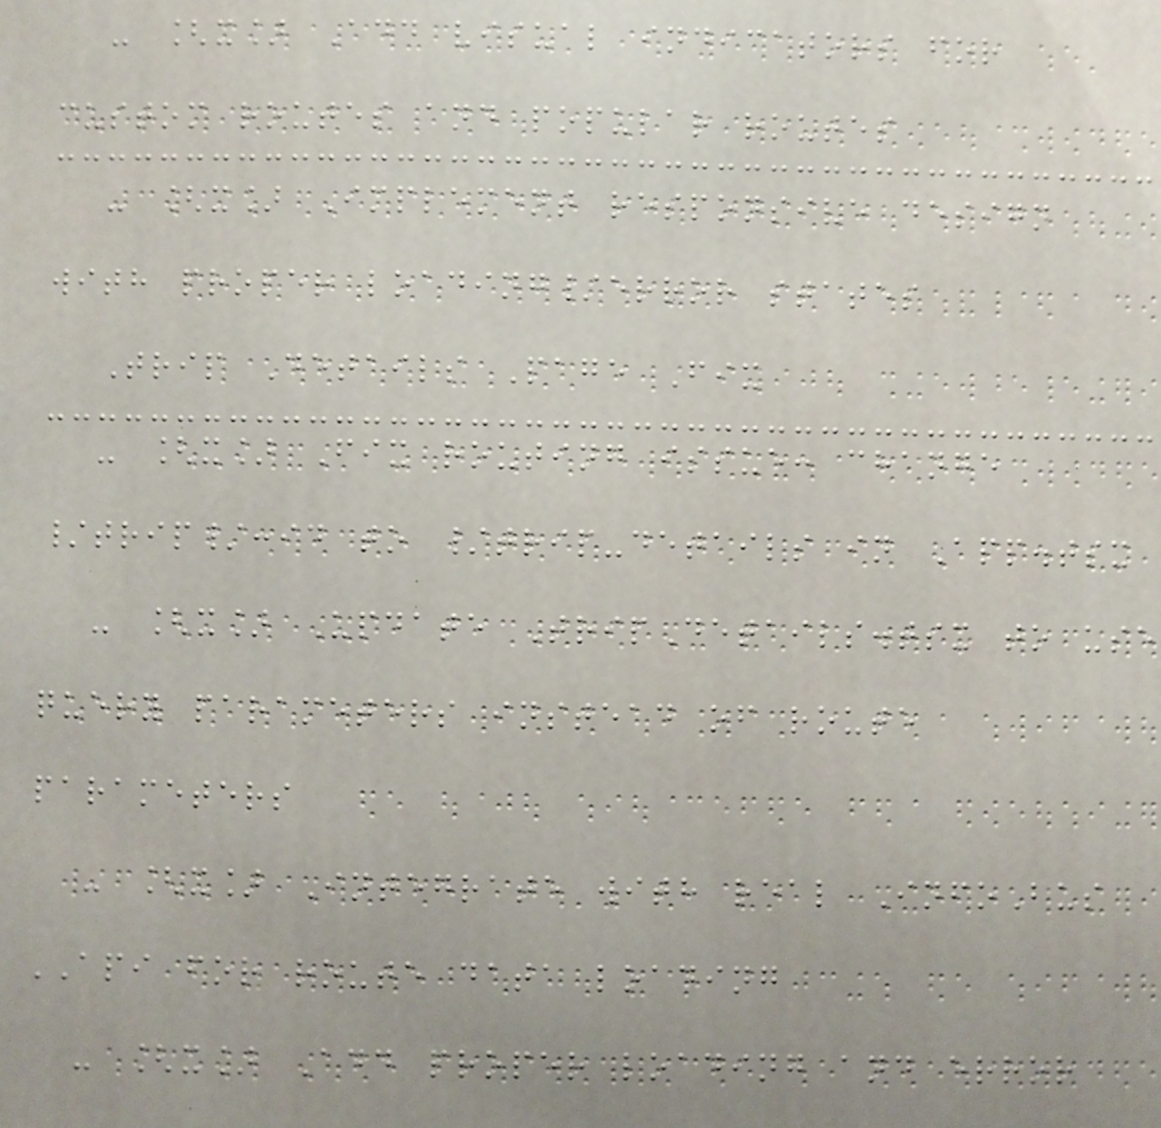- [x] Add visual indicators for
custom routes and popular routes
- [x] Implement responsive design
with proper loading/error states
Trip Details Page Fix
- [x] Fix routing issue: change
/trip/:id to /trip-details in App.tsx
- [x] Update TripDetails.tsx to use
query parameters instead of route
parameters
- [x] Integrate with real InfoBus
API for route data loading
- [x] Add proper loading and error
